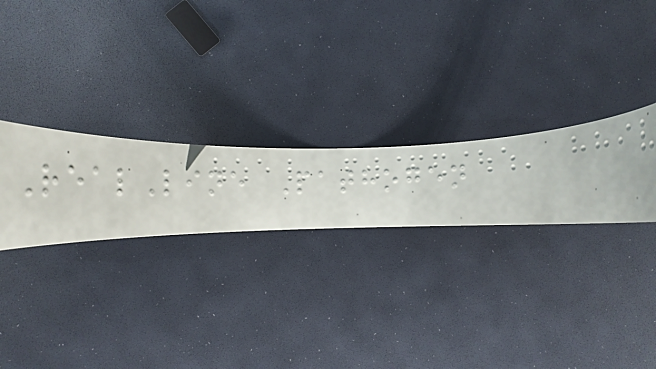RealLine Pathogen
